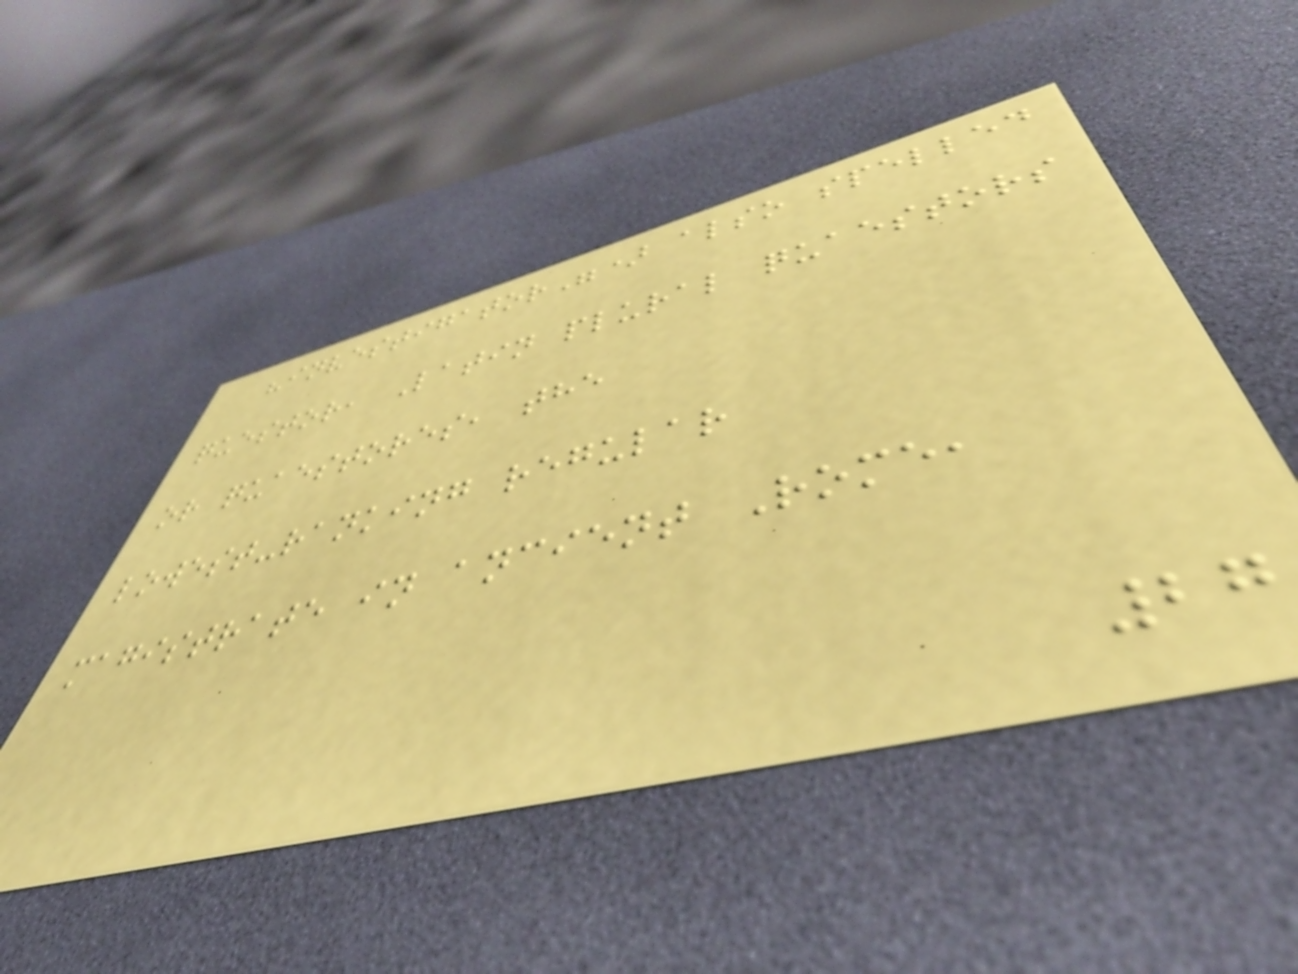"investigator") also spelled
questor, Latin plural quaestors
or quaestores, the
lowest-ranking regular
magistrate in ancient Rome,
27
